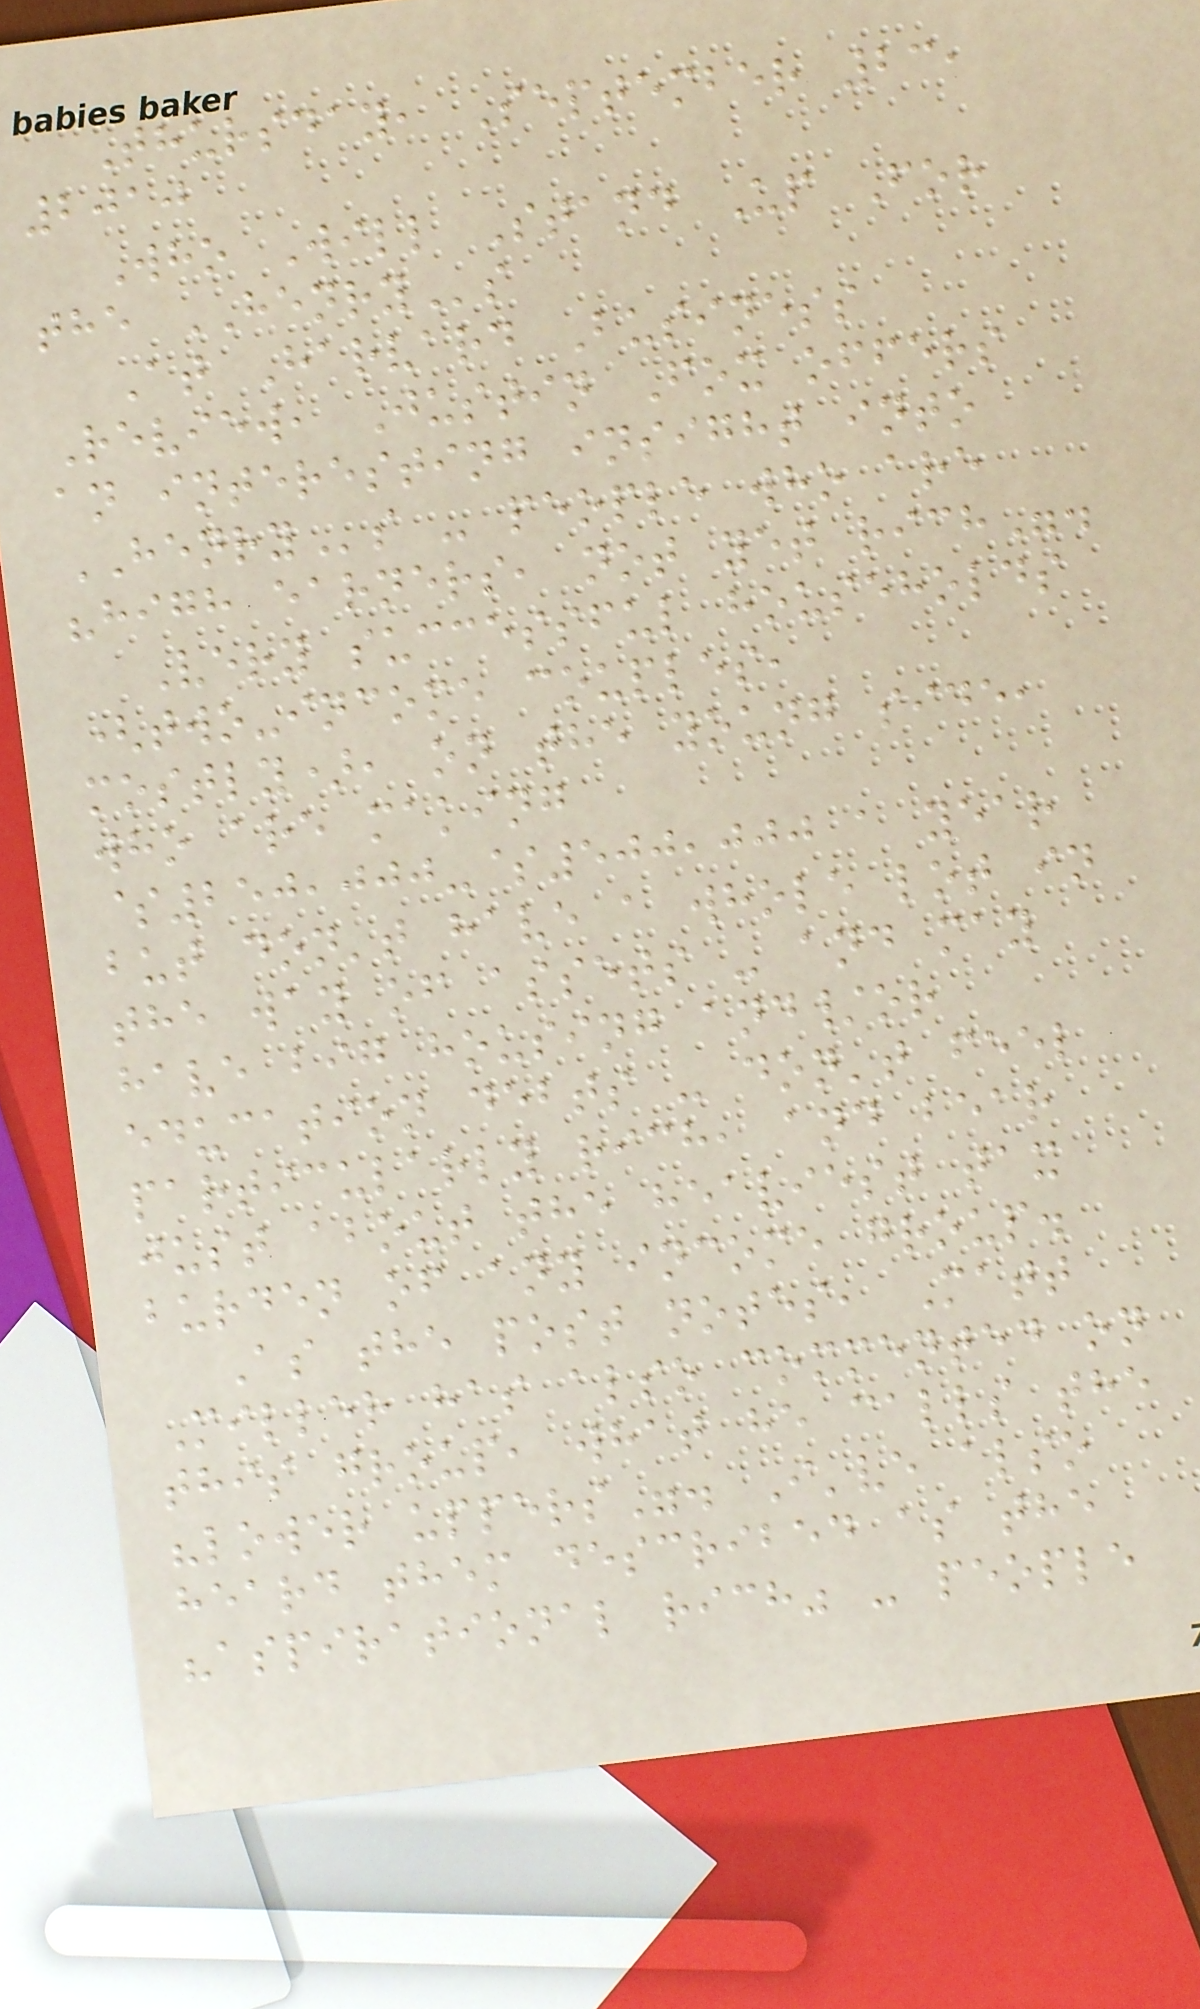Thursday, September 23,
2010
Who Will Stand Up For
the HENRYs
At Harvard Business
Review, Justin Fox offers
an interesting insight into
HENRYs - people who are
"high earners, not yet rich".
Very successful households
(two-income couples,
mostly), on the young side,
who are making
$250,000-$500,000 a year
but don't have a whole lot in
the way of assets - and may
have big housing and/or
education debts - don't feel
particularly rich, and bear
just about the heaviest tax
burden of any income group.
As the post notes, Matt
Miller has also commented on
this group, what he calls the
"lower uppers". I've also
heard them described as the
"aspirational rich" - people
